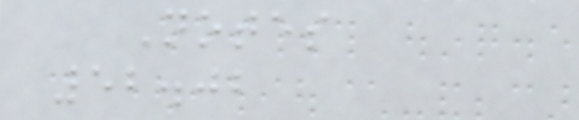Notes
52.02
